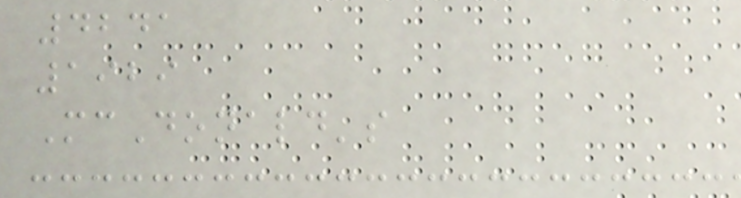4241
1929
McDonald's
